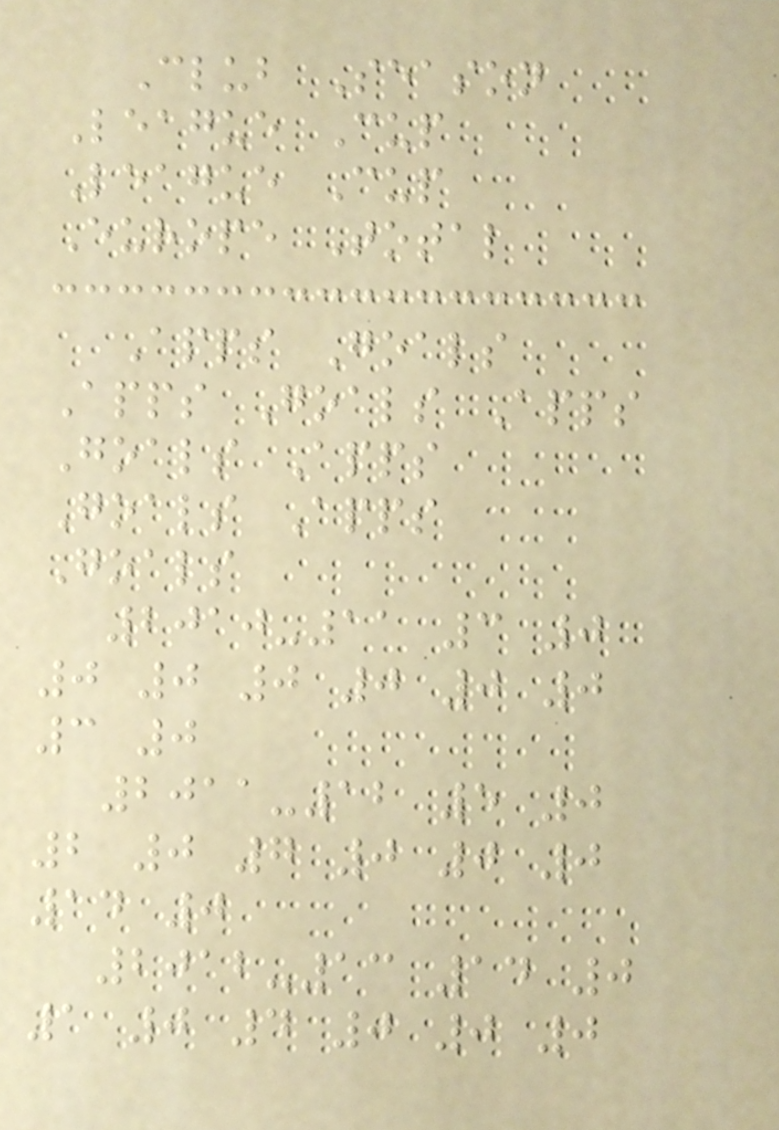Club Season
League Cup
League Cup
Europe Total
Apps Goals
Apps Goals Apps
Goals Apps
Goals Apps
Goals
2010-11 3 0
0 0 0 0 0 0
3 0
2011-12 5 0
2 0 7 0 0 0
14 0
2012-13 14 0
1 0 4 0 0 0
